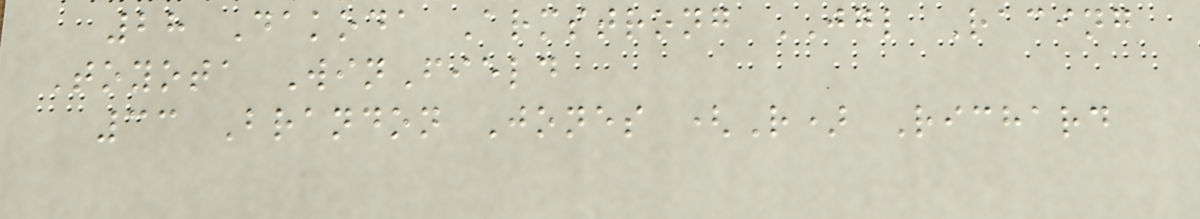28 Dakoda Armstrong JGL Racing
Toyota WinField
33 Brandon Jones (R) Richard
